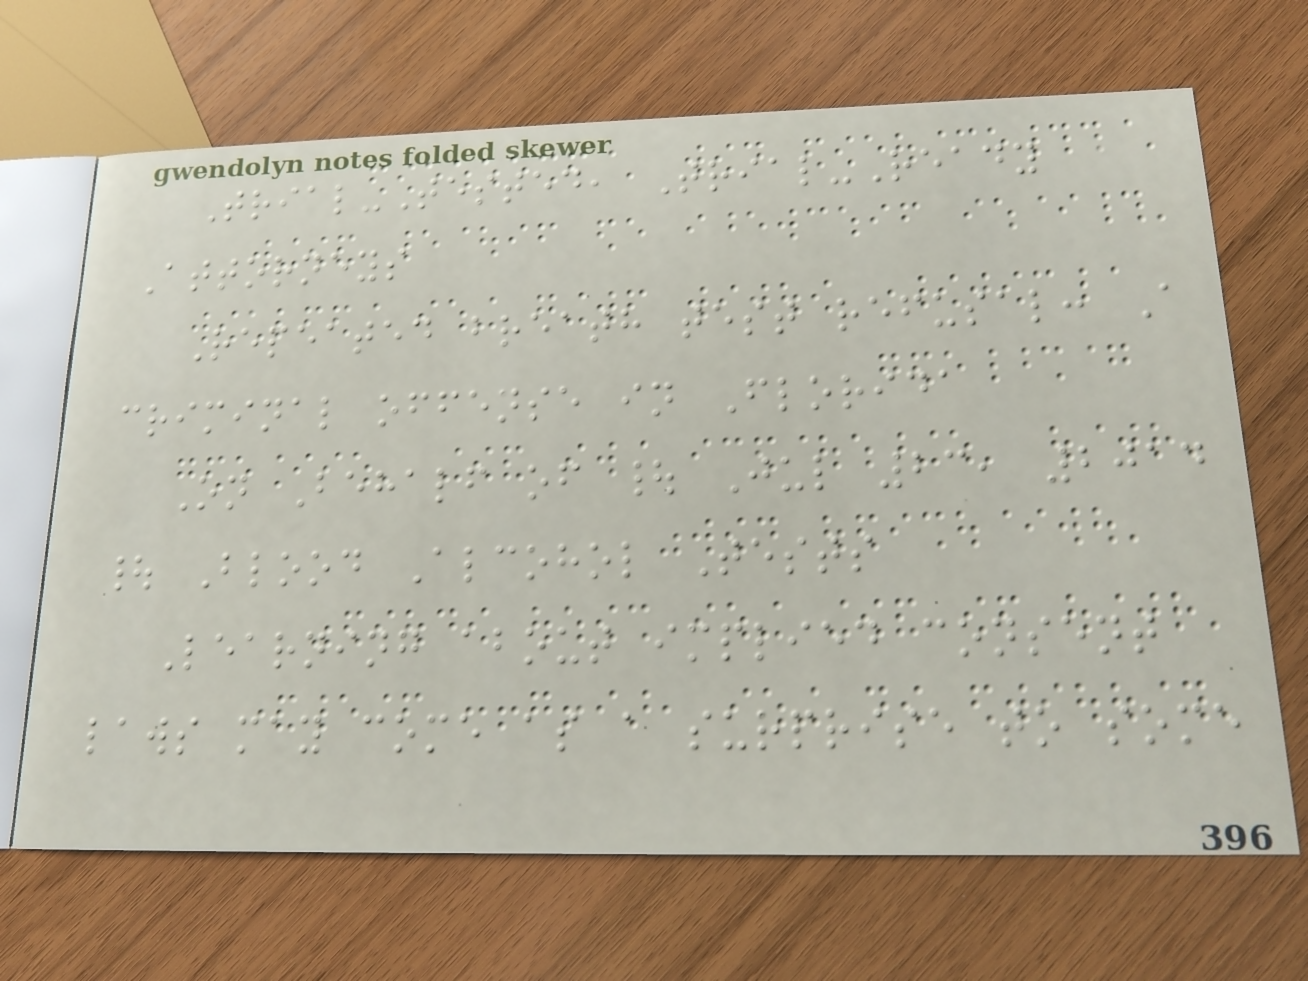Trial-Tested, Trial-Ready
Attorneys
Repeated breath test refusal: A
criminal offense in Florida
On Behalf of | Jul 23, 2014
| Blood Alcohol Tests
Learning about implied consent
laws may come as a surprise to some
